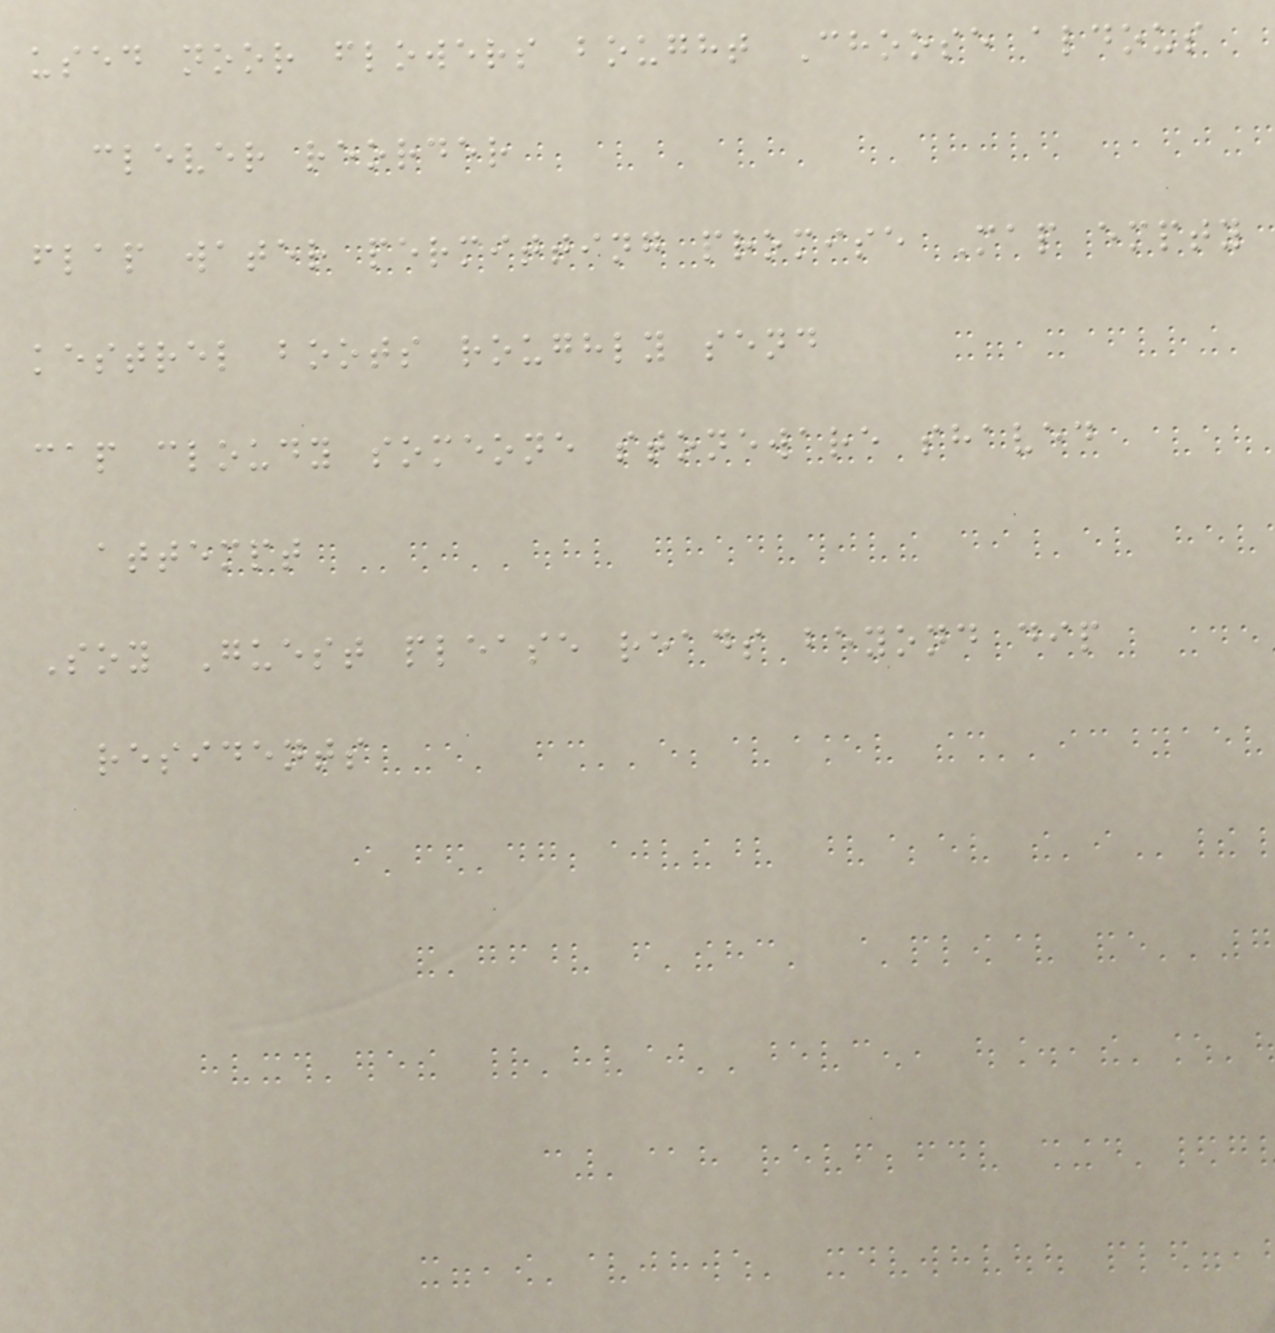used noor flowers bought Choose aldous
clever reorder
flap water permitting promise Map empty
kestrel boots roughly send
cap cloudy someone stoneware shaved
attempt
Soy Guest please reads beyond dip
residents
